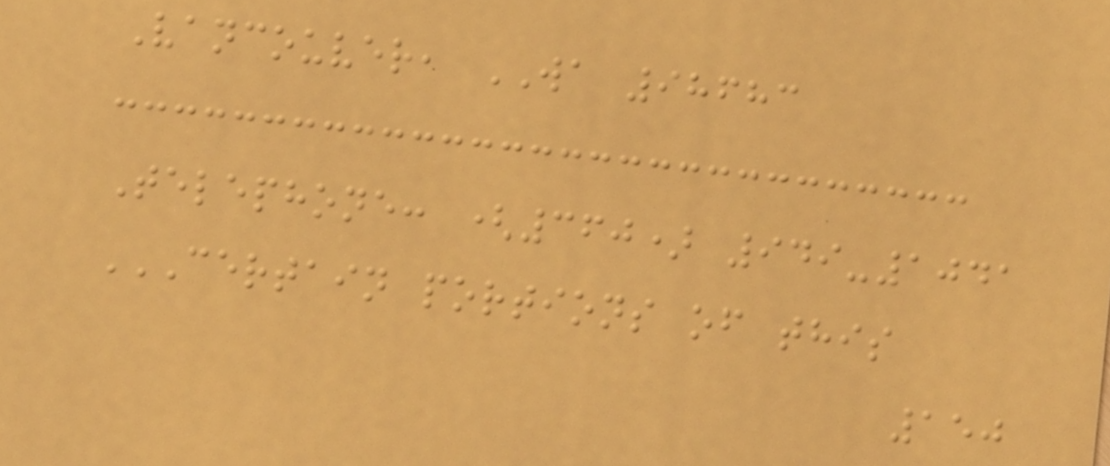Vancouver, WA 98683
Telephone: (360) 949-1041
CERTAIN PORTIONS OF THIS
150
